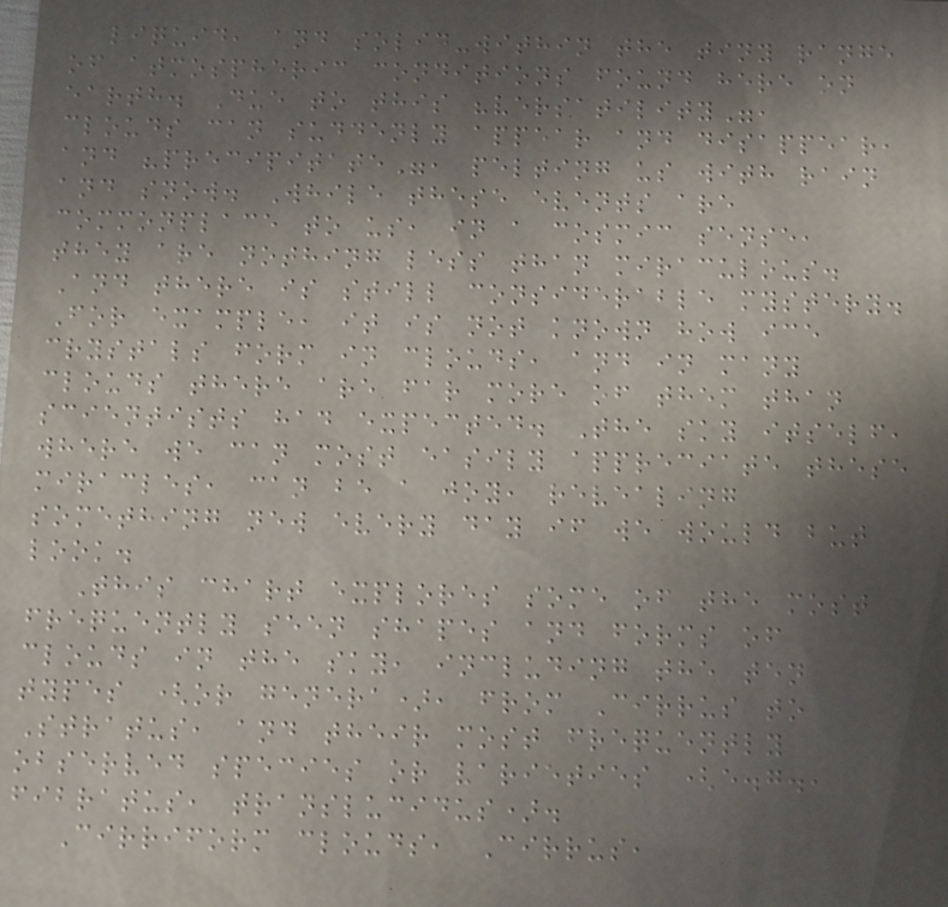liquid, and solid-within the tiny range
of atmospheric conditions found here on
earth. Due to this "versatility",
clouds can suddenly appear and disappear,
and "precipitate", pelting us with rain
and snow. While these events are
commonplace to us, in a cosmic sense,
they are nothing less than miraculous.
And there is still considerable mystery.
For example, it is not known how ice
crystals form in clouds, and in many
clouds there are far more of them than
scientists had expected. The sky itself,
where we can most easily appreciate these
miracles, can be a joy, revealing
something new every day if we would but
look.
This chart explores some of the most
frequently seen shapes and forms of
clouds in the sky, including the ten
types (or genera), from Cirrus to
Stratus, and their most frequently
observed species or varieties (e.g.,
fibratus, translucidus).
Cirriform clouds, Cirrus,
